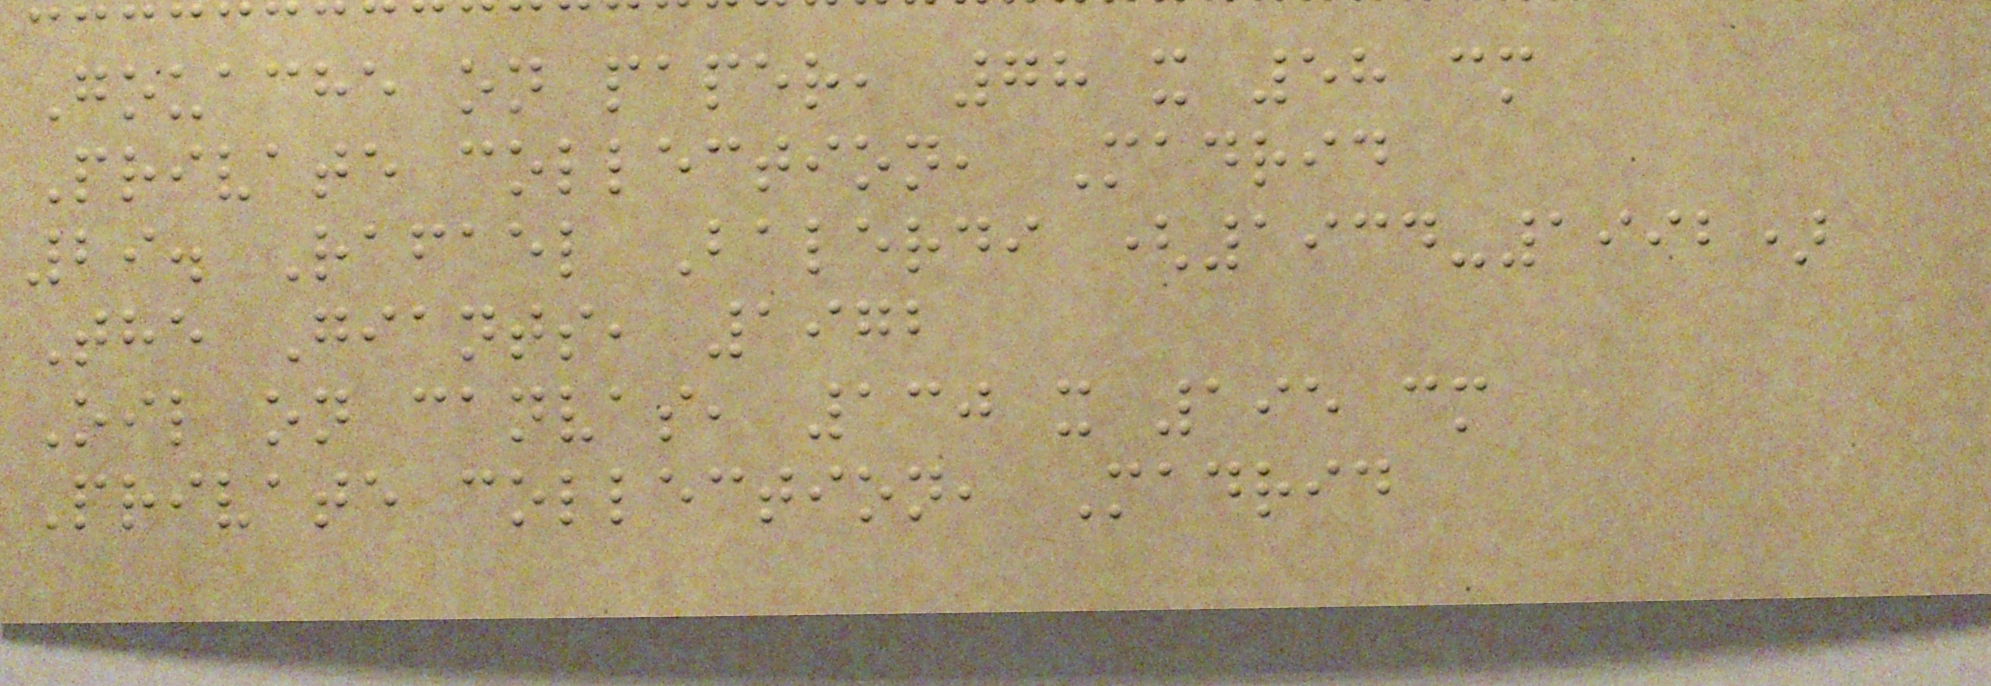Gouache on paper, 78 x 58 cm
Private collection, Madrid
29. Rafael Balerdi (1934-1992)
The Giants, 1972
Oil on canvas, 130 x 195 cm
Private collection, Madrid
